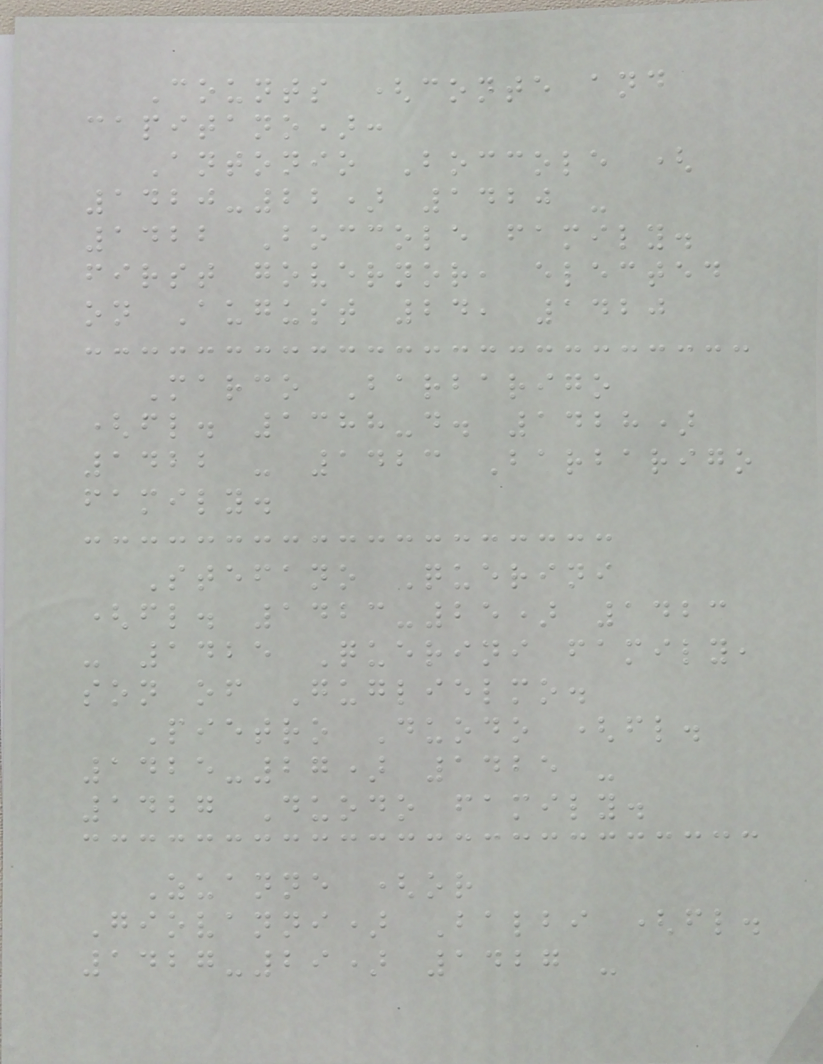Counts (conte and
capitano):
Antonio Boccole (
1420-22) 1420 -
1422 Boccole family.
first governor, elected
on August 24, 1420
Marco Barbarigo
(fl. 1388-d. 1428)
1422 - 1423 Barbarigo
family.
Stefano Querini
(fl. 1423-25) 1423
- 1425 Querini family,
son of Guglielmo.
Pietro Duodo (fl.
1425-27) 1425 -
1427 Duodo family.
Zuanne (or
Giovanni) Balbi (fl.
1427-29) 1427 -
